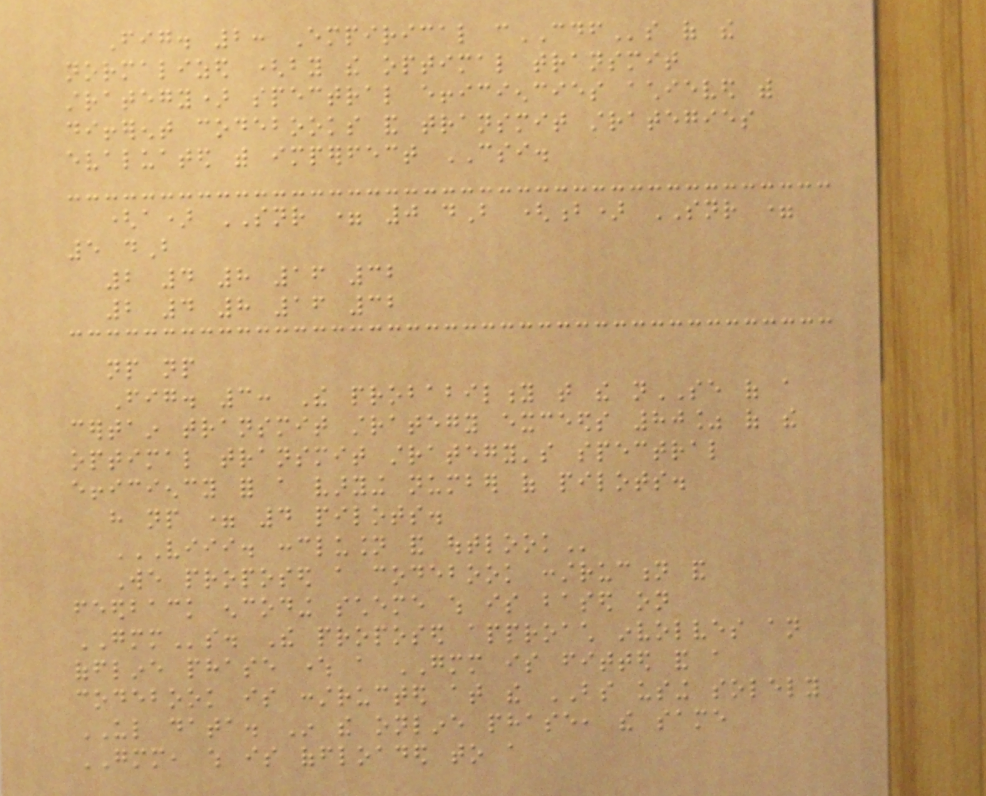Fig. 2: Empirical cCDFs of the
normalized (by the optimal transmit
strategy) spectral efficiencies achieved with
different codebooks and transmit strategies
evaluated with imperfect CSI.
(a) SNR = 0 dB (b) SNR =
5 dB
2 4 8 16 32
2 4 8 16 32
np np
Fig. 3: The probability that the nSE of a
certain transmit strategy exceeds 80% of the
optimal transmit strategy's spectral
efficiency for a varying number of pilots.
have np = 4 pilots.
VIII. CONCLUSION AND OUTLOOK
We proposed a codebook construction and
feedback encoding scheme which is based on
GMMs. The proposed approach involves an
offline phase where a GMM is fitted and a
codebook is constructed at the BS using solely
UL data. In the online phase, the same
GMM, which is offloaded to a
